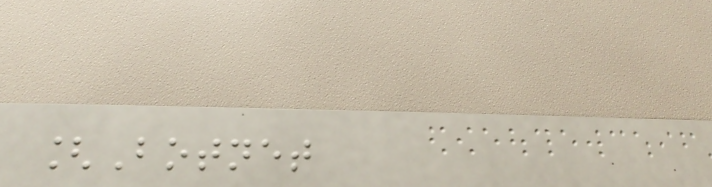[Botnet
